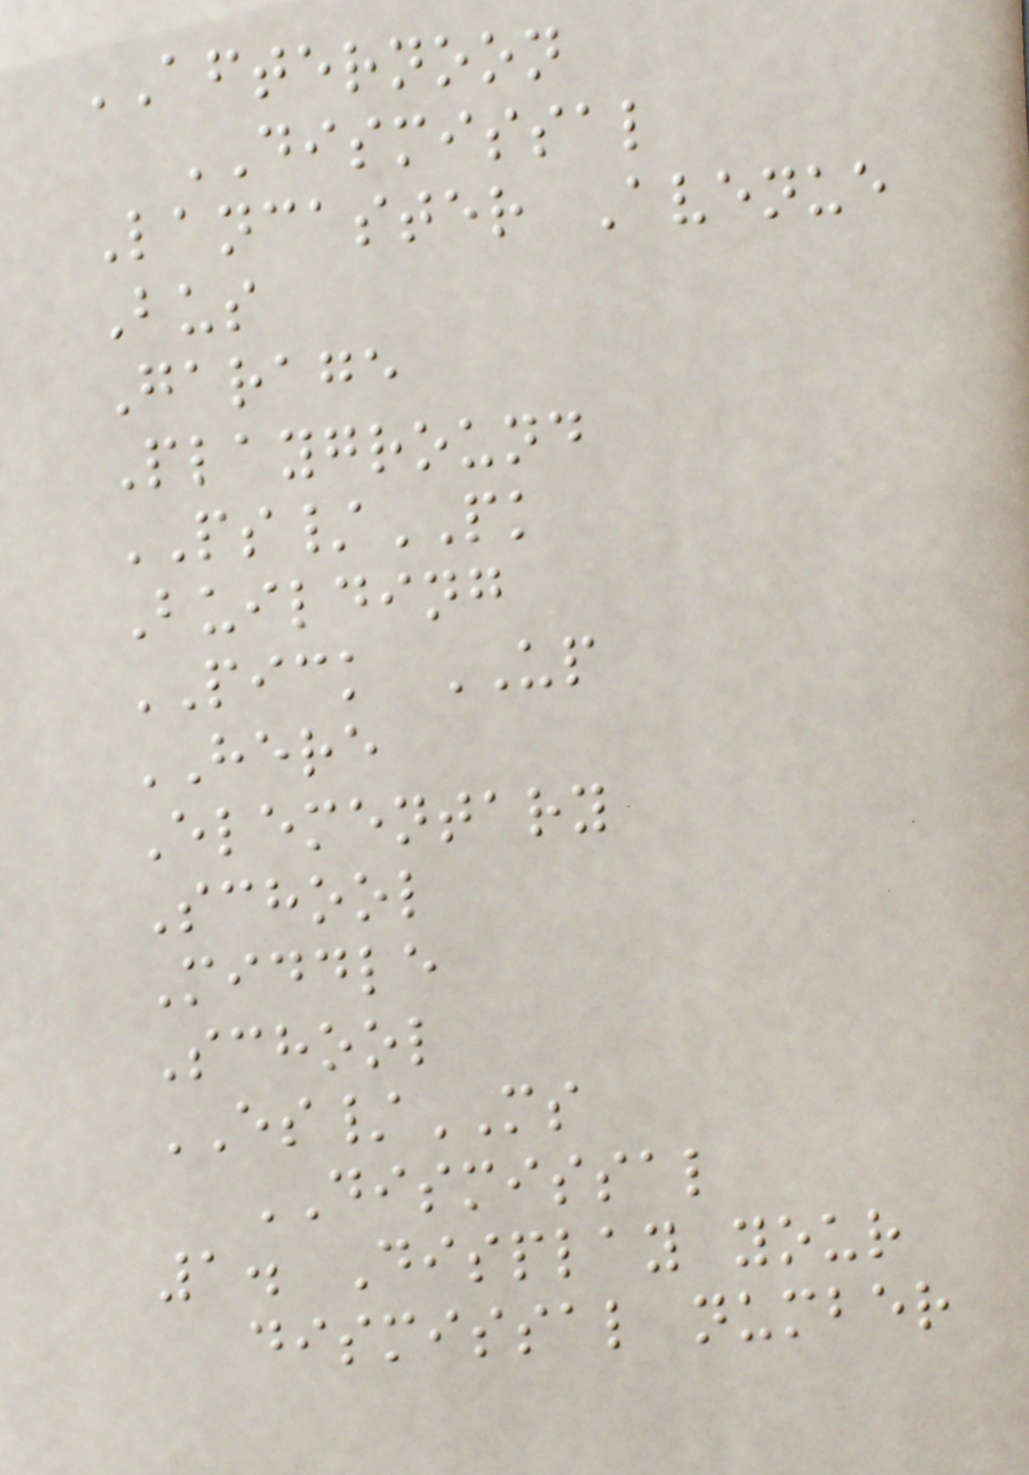AFTERNOON
DISMISSAL
Lancaster Avenue
Bus
Garage
Playground
PS/PK
Building
PICK UP
HERE
Elementary
School
Middle
School
ES/MS
DISMISSAL
1. Display your
dismissal number
